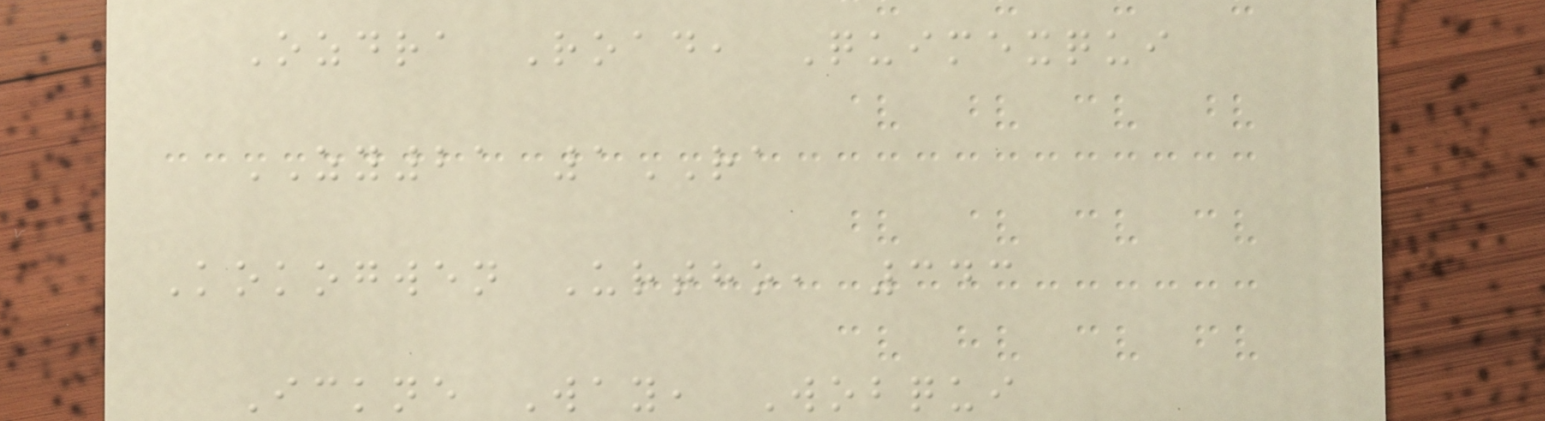Ozdra Road, Quimexqui
ZY21 1RA
Kokogwen Urtho, 343
Ickne Way, Wobqui
